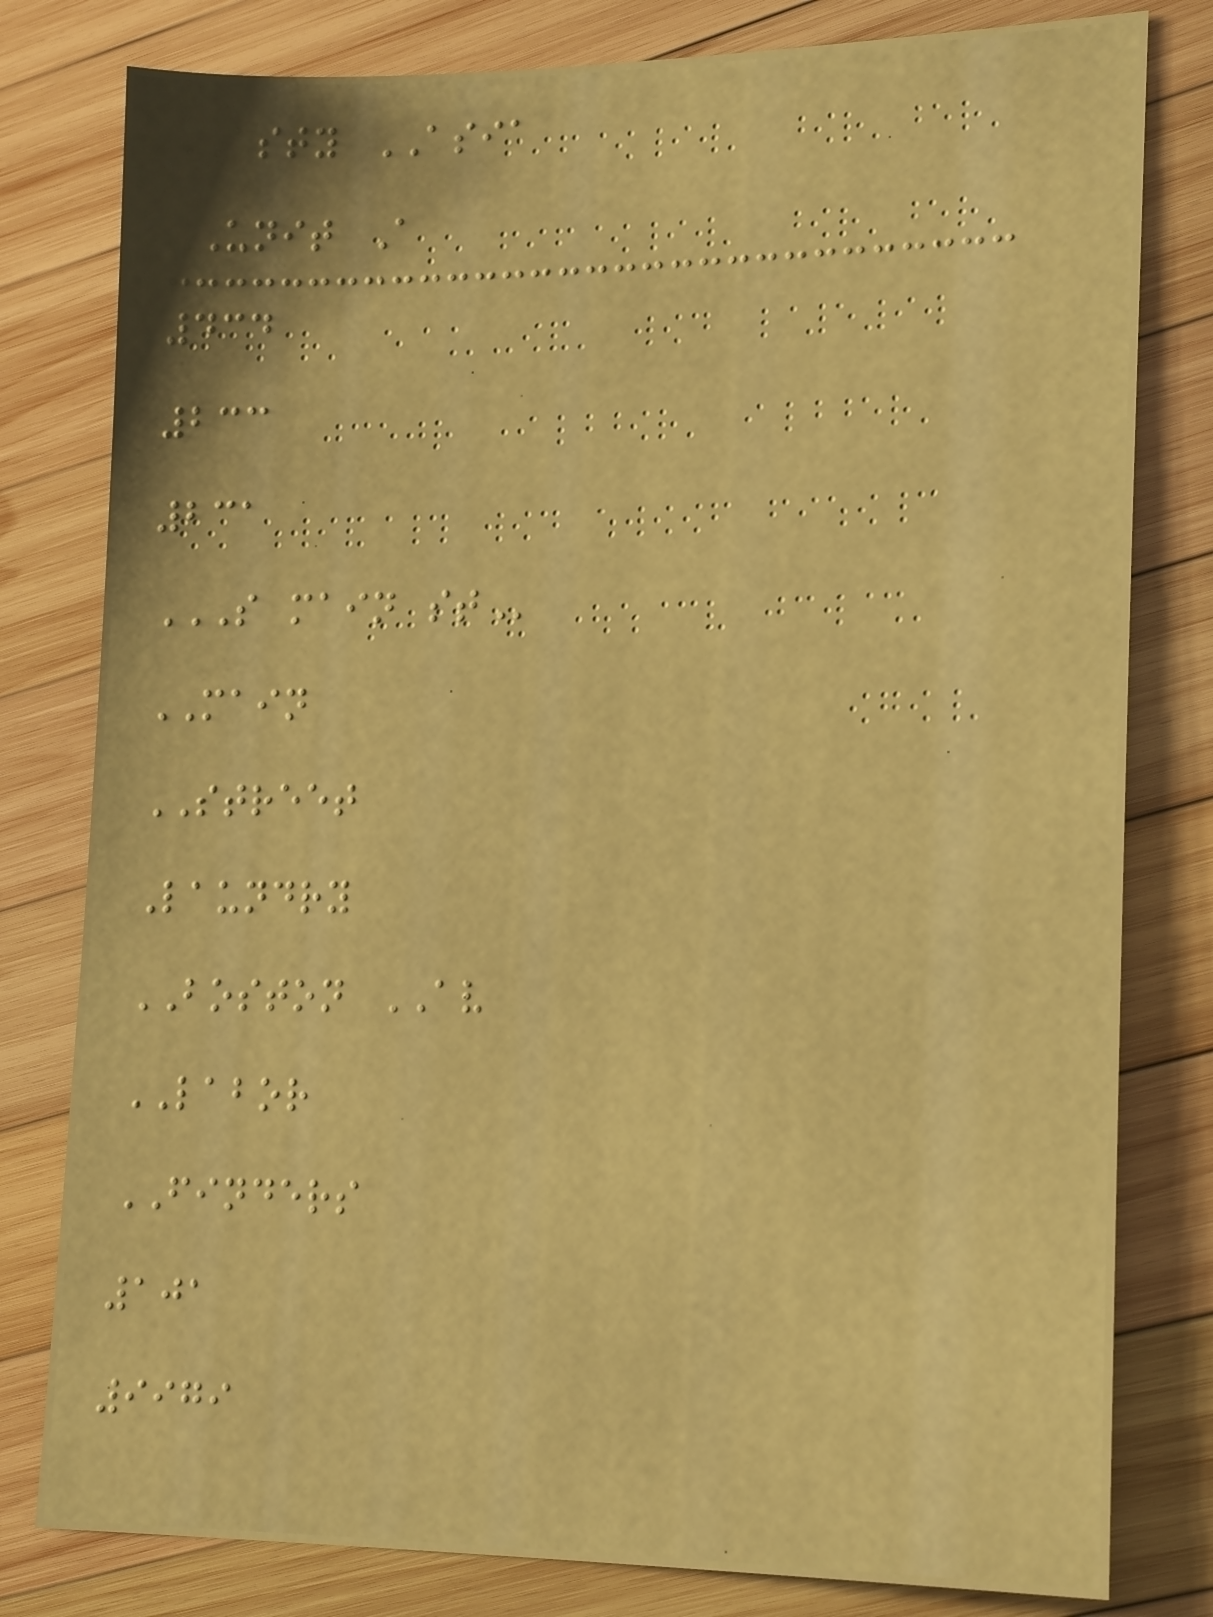ASTY ASIA
UNIT A
434
233
231
S MAIN ST
MAIN
STREET
Laundry
BOSTON AV
LABOR
FINDERS
101
9979
